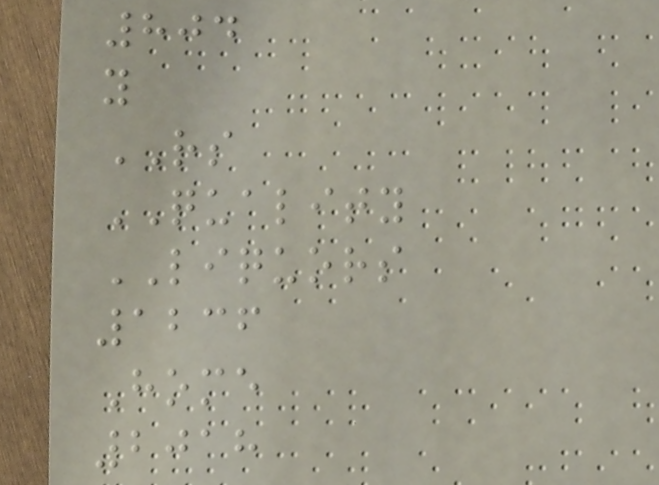804
y
RS
QUALITY
LIQUORS
1236
Home
2018
